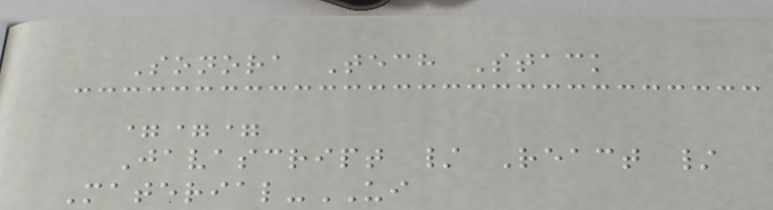Sonora Tech Stack
===
Javascript / React /
Material-UI
